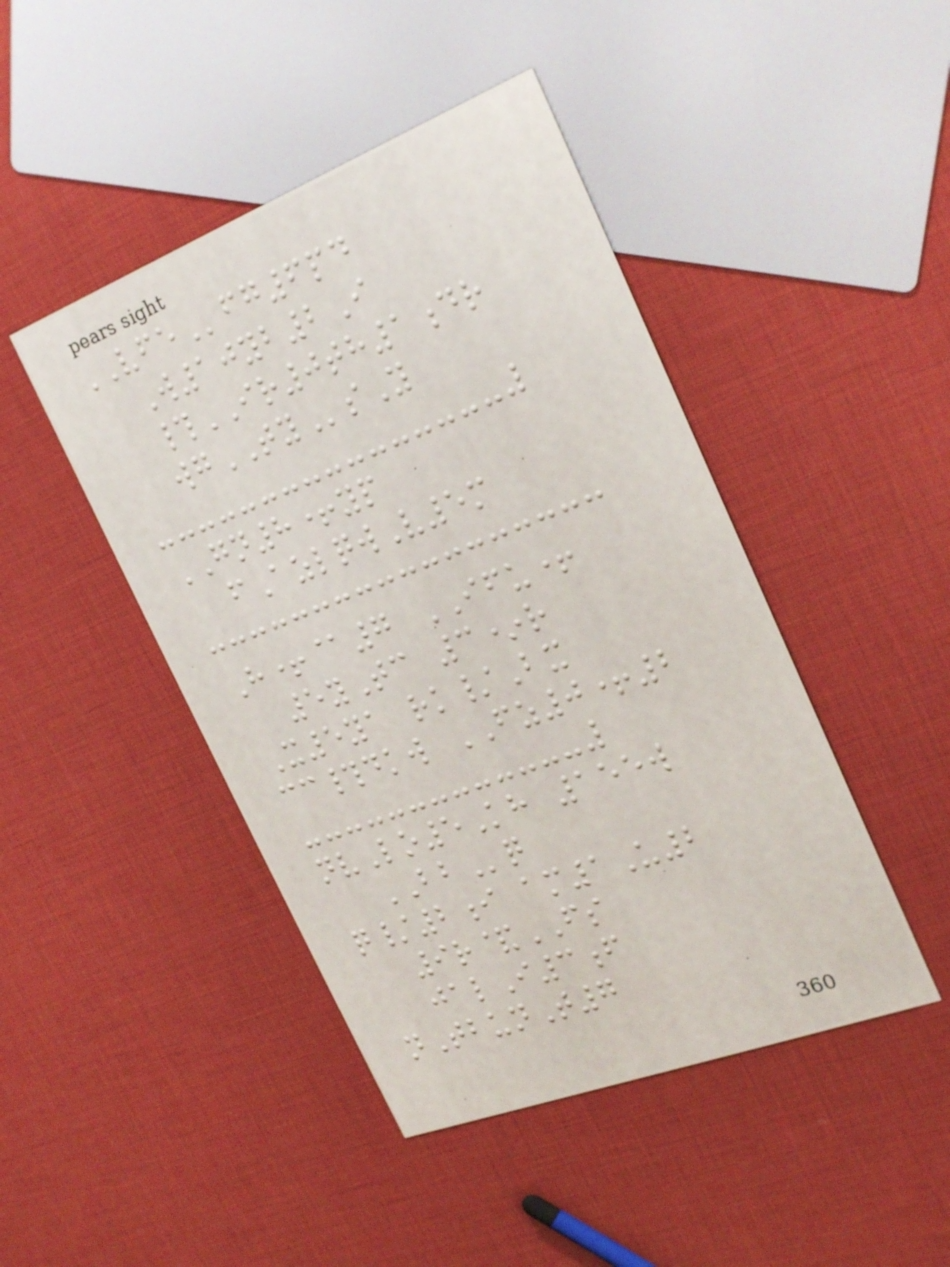VFEfg6pd
W10yb2I
#IR0th1dr
wgTYsY
GN8+yp
fAzlqwV5m
H+@7 IFU+
5yTc 3*r
X5ya rk/Bx
cc#dkw FZ0+2
nvLo5Kh 155w
BBq
q/2i am1U2
9r&FS
jalI3f
nTbunT7
